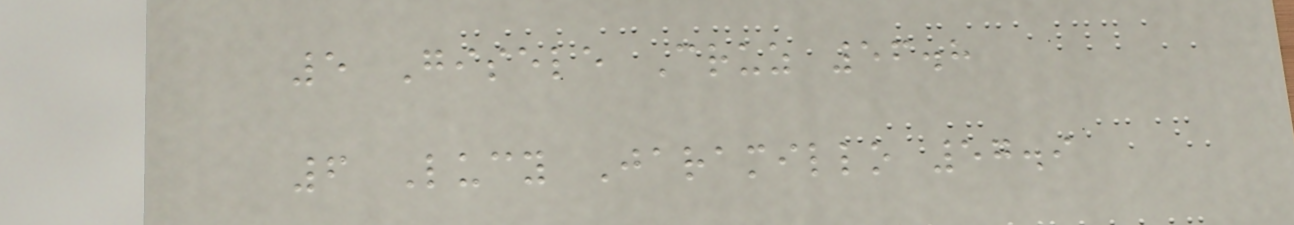5 Gisele Cruz 56.8
6 Lucy Jaramillo 57.9
